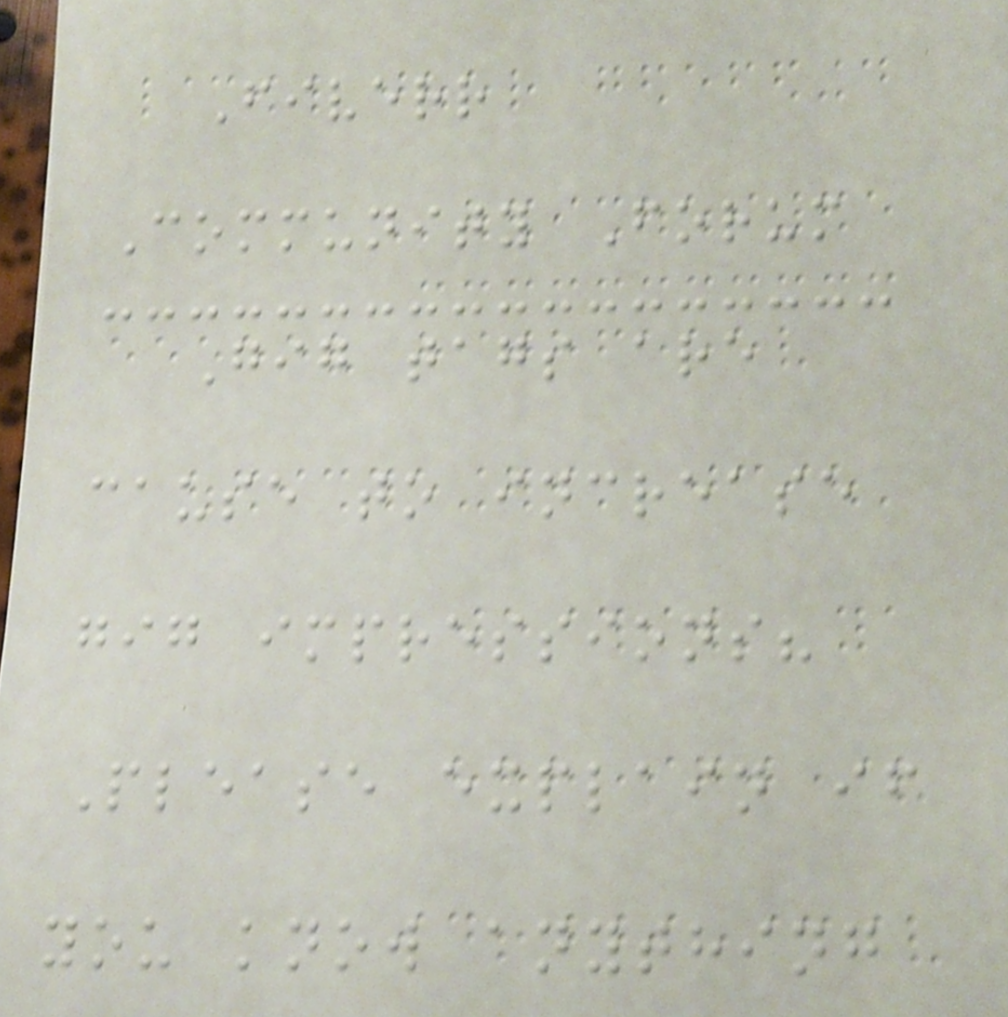Fiverr
Community Forum
Gig tags are
cause to increase
gig impressions?
Please explain if
you know anything
